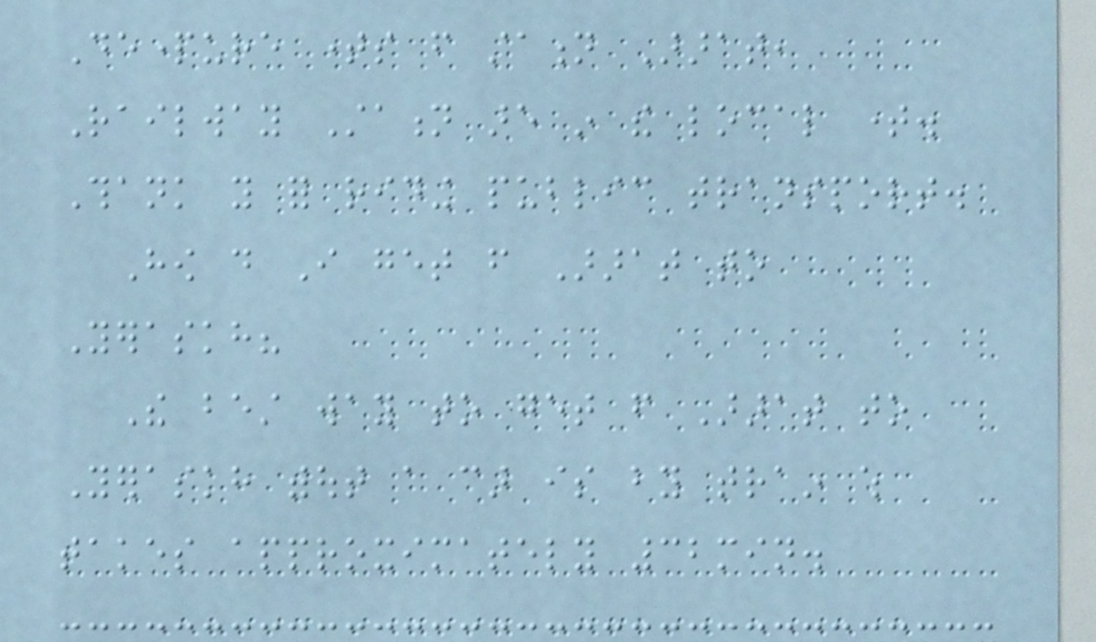Departure times from station Ararat,
Railway Station are in the local time.
Thank you for riding public transport.
How do I get from Ararat to
Yeraskh?
The best way to get from Ararat to
Yeraskh without a car is by train which
takes approximately 32min.
